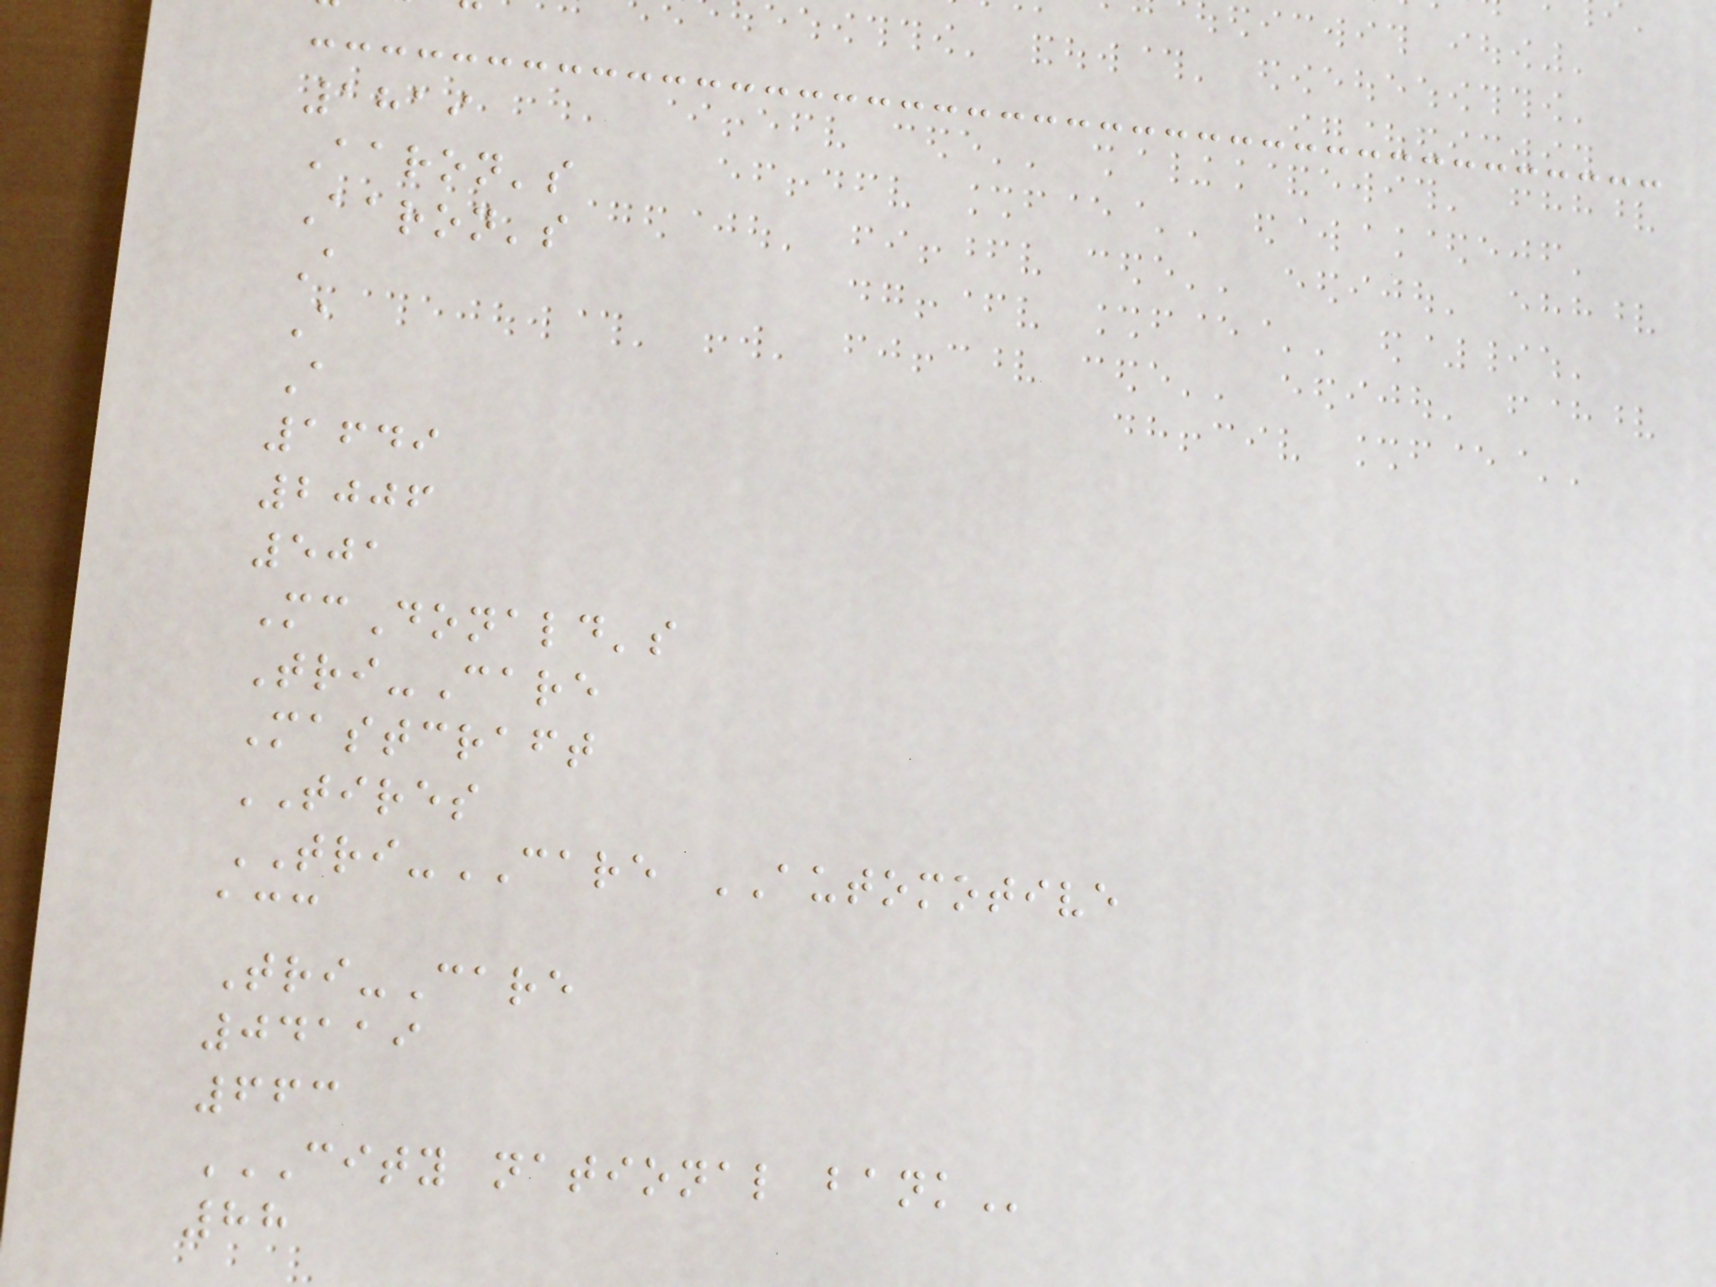1819
Aaron's
Aaron's
A
A
A
1649
2006
501
McDonald's
Tri-Care
Mastcraft
TIRES
TRI-CARE AUTOMOTIVE
acc
Tri-Care
04119
663
CITY NATIONAL BANK
88
